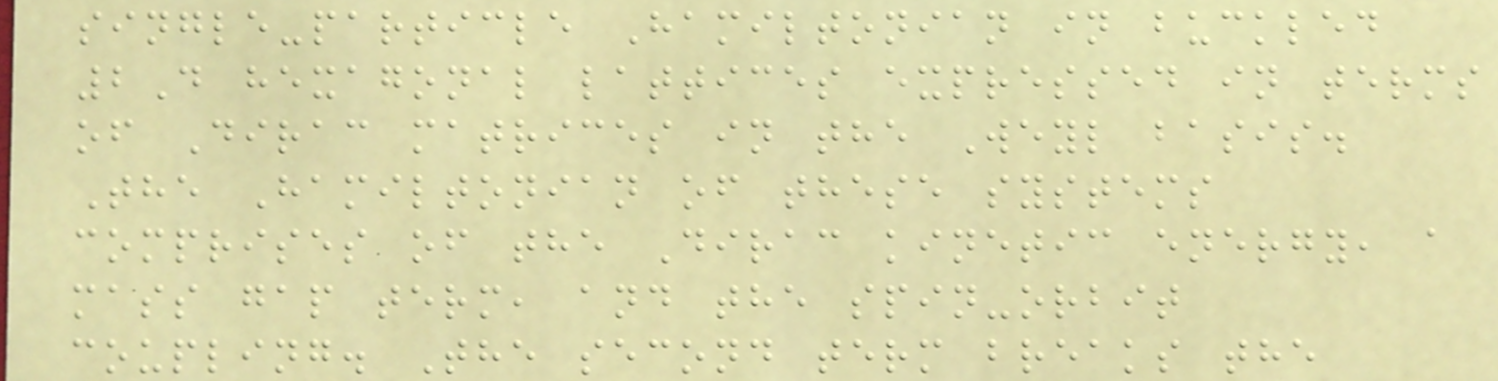single-particle Hamiltonian in buckled
2D hexagonal lattices expressed in terms
of Dirac matrices in the Weyl basis.
The Hamiltonian of these systems
comprises of the Dirac kinetic energy, a
mass gap term, and the spin-orbit
coupling. The second term breaks the
